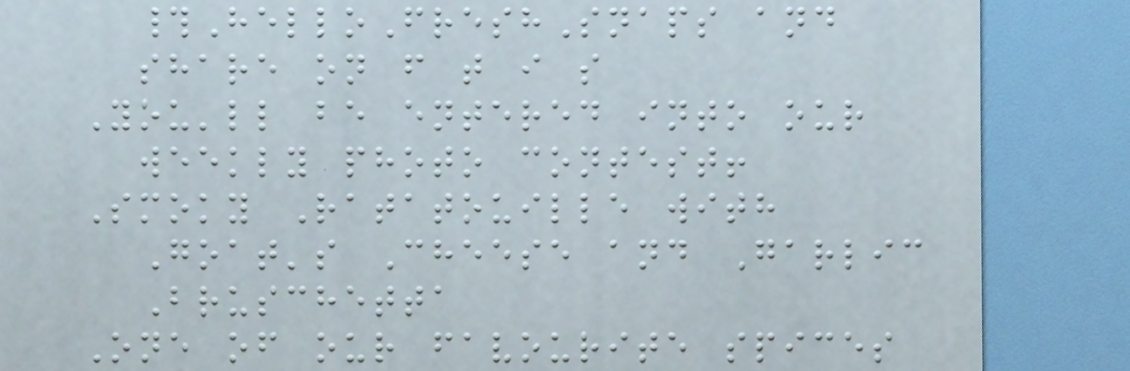#HelloFreshSnaps and
share on f t i s
You'll be entered into our
weekly photo contest!
Smoky Ratatouille with
Goat's Cheese and Garlic
Bruschetta
One of our favourite spices
